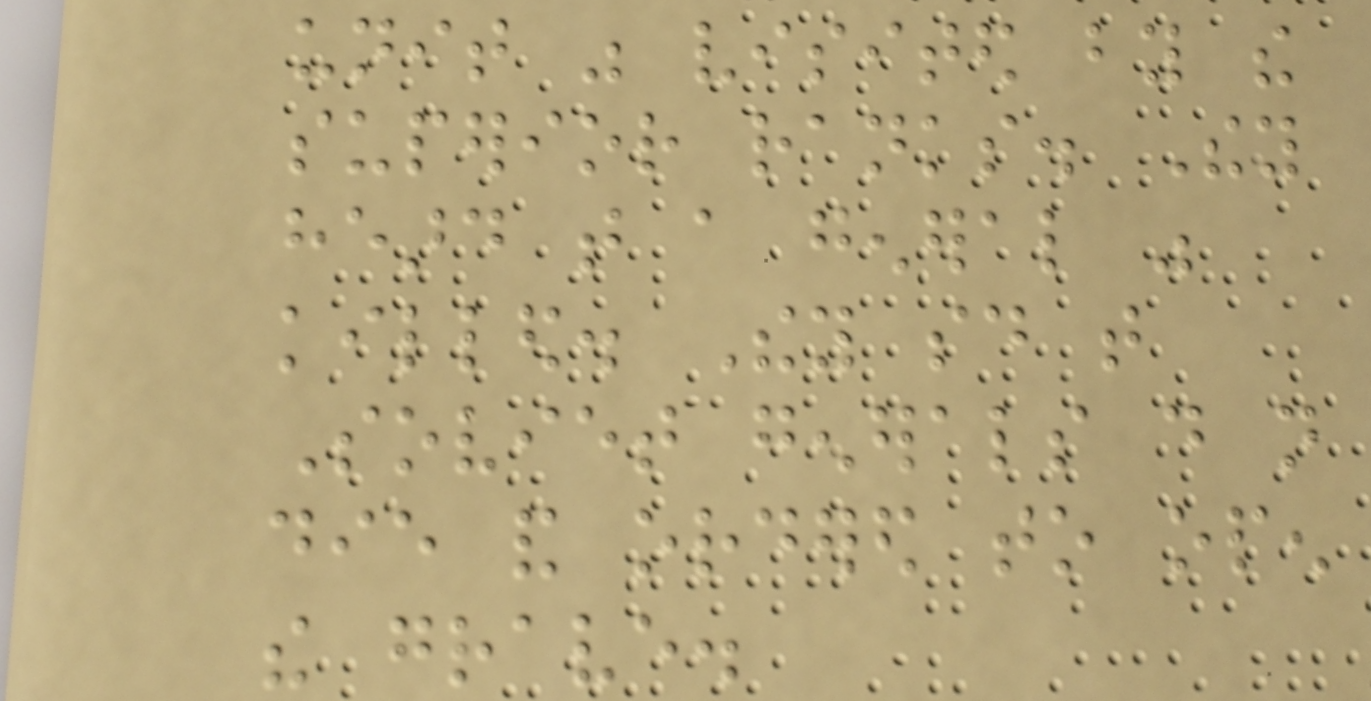unit was visited by the
superior ranks. They
heard that a general was
killed. They said that
Soviet generals do not
die and ordered to open
the grave.
